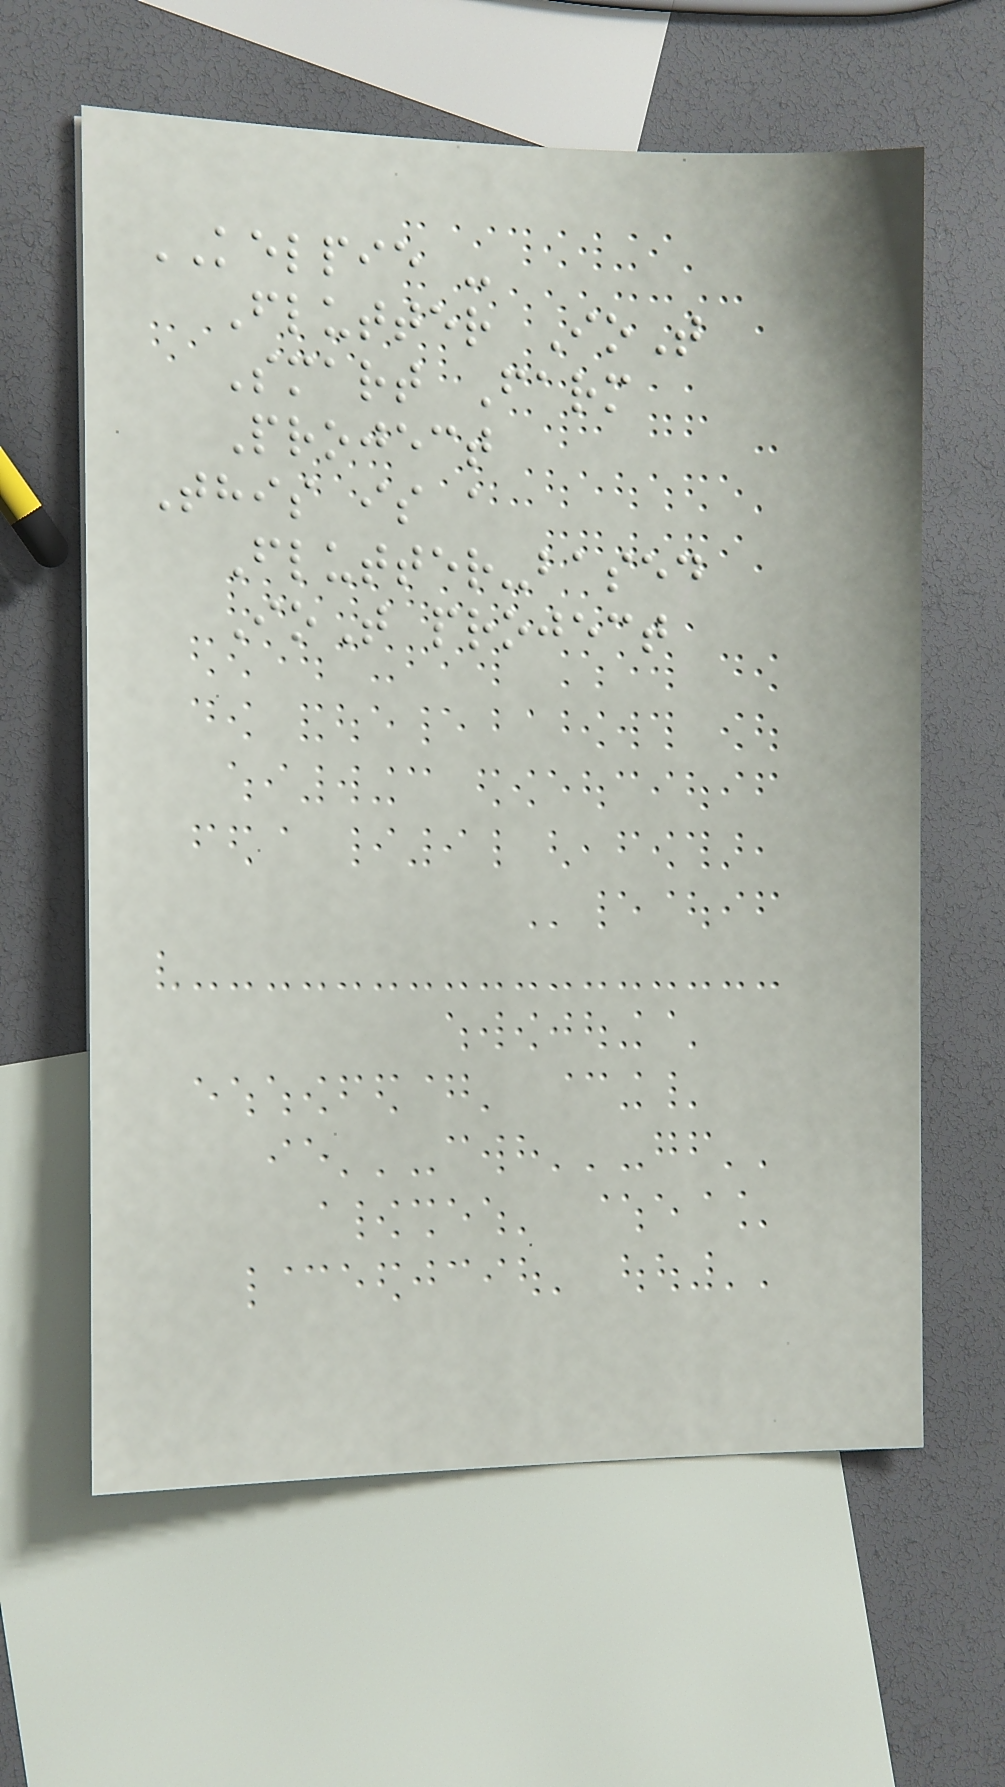KELPIE -
Flutter IoT
Smart Farm
Project
This is a
Flutter-based
IoT project
